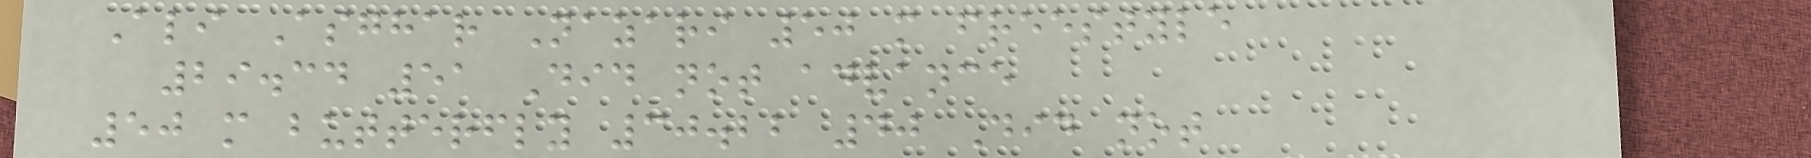Ali Asghar Nazari 50 m freestyle
29.34 51 Did not advance
50 m butterfly 30.22 40 Did not
